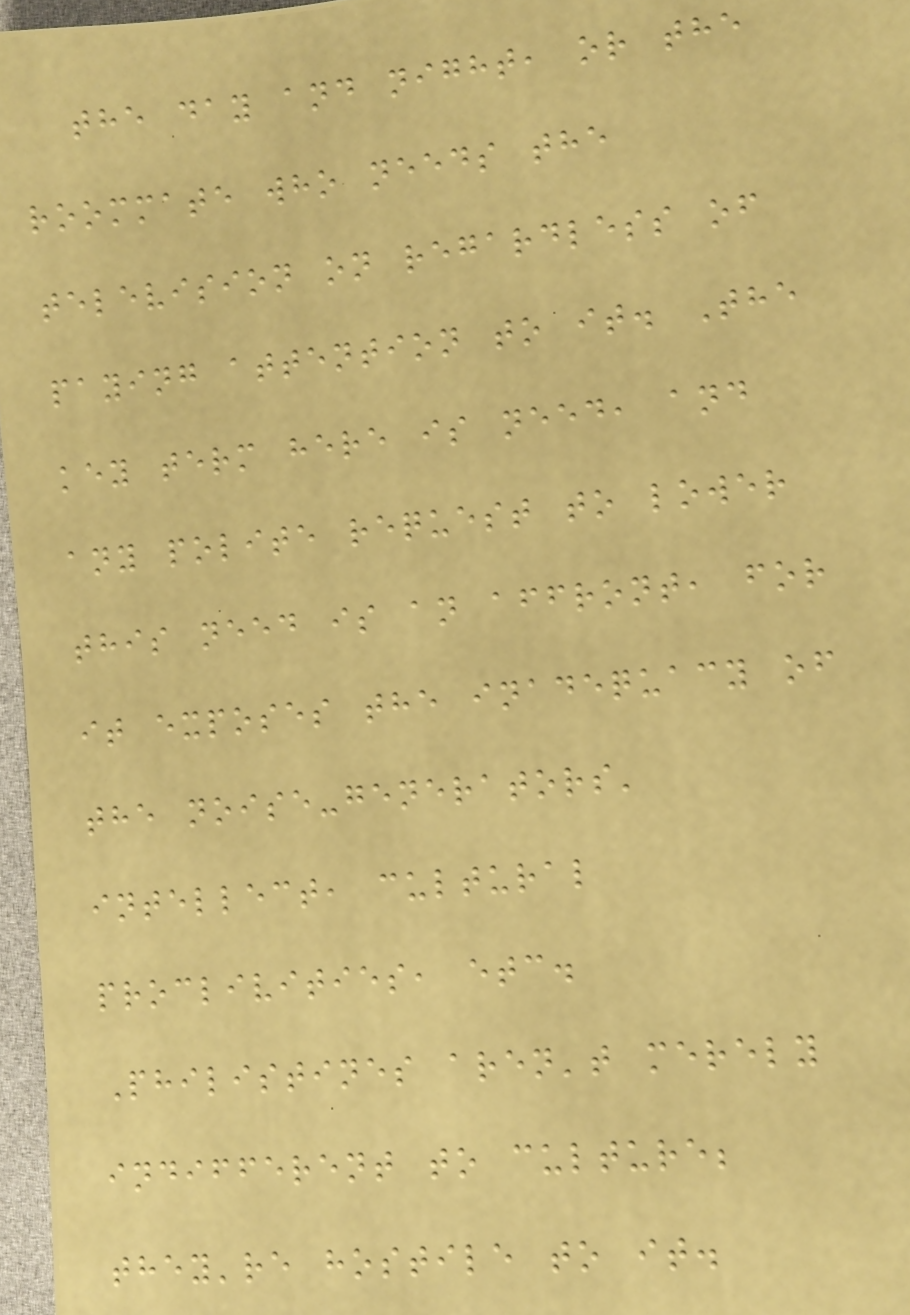the day and night, or the
roommate who needs the
television on regardless of
paying attention to it. The
key term here is need, and
any polite request to lower
this need is an affront, for
it exposes the inadequacy of
the noise-generators'
intellect, cultural
proclivities, etc.
Philistines aren't merely
indifferent to culture;
they're hostile to it.
